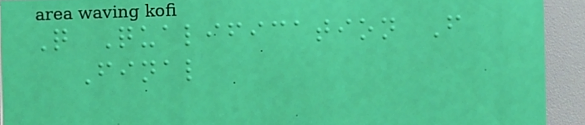Q Qualification F
Final
